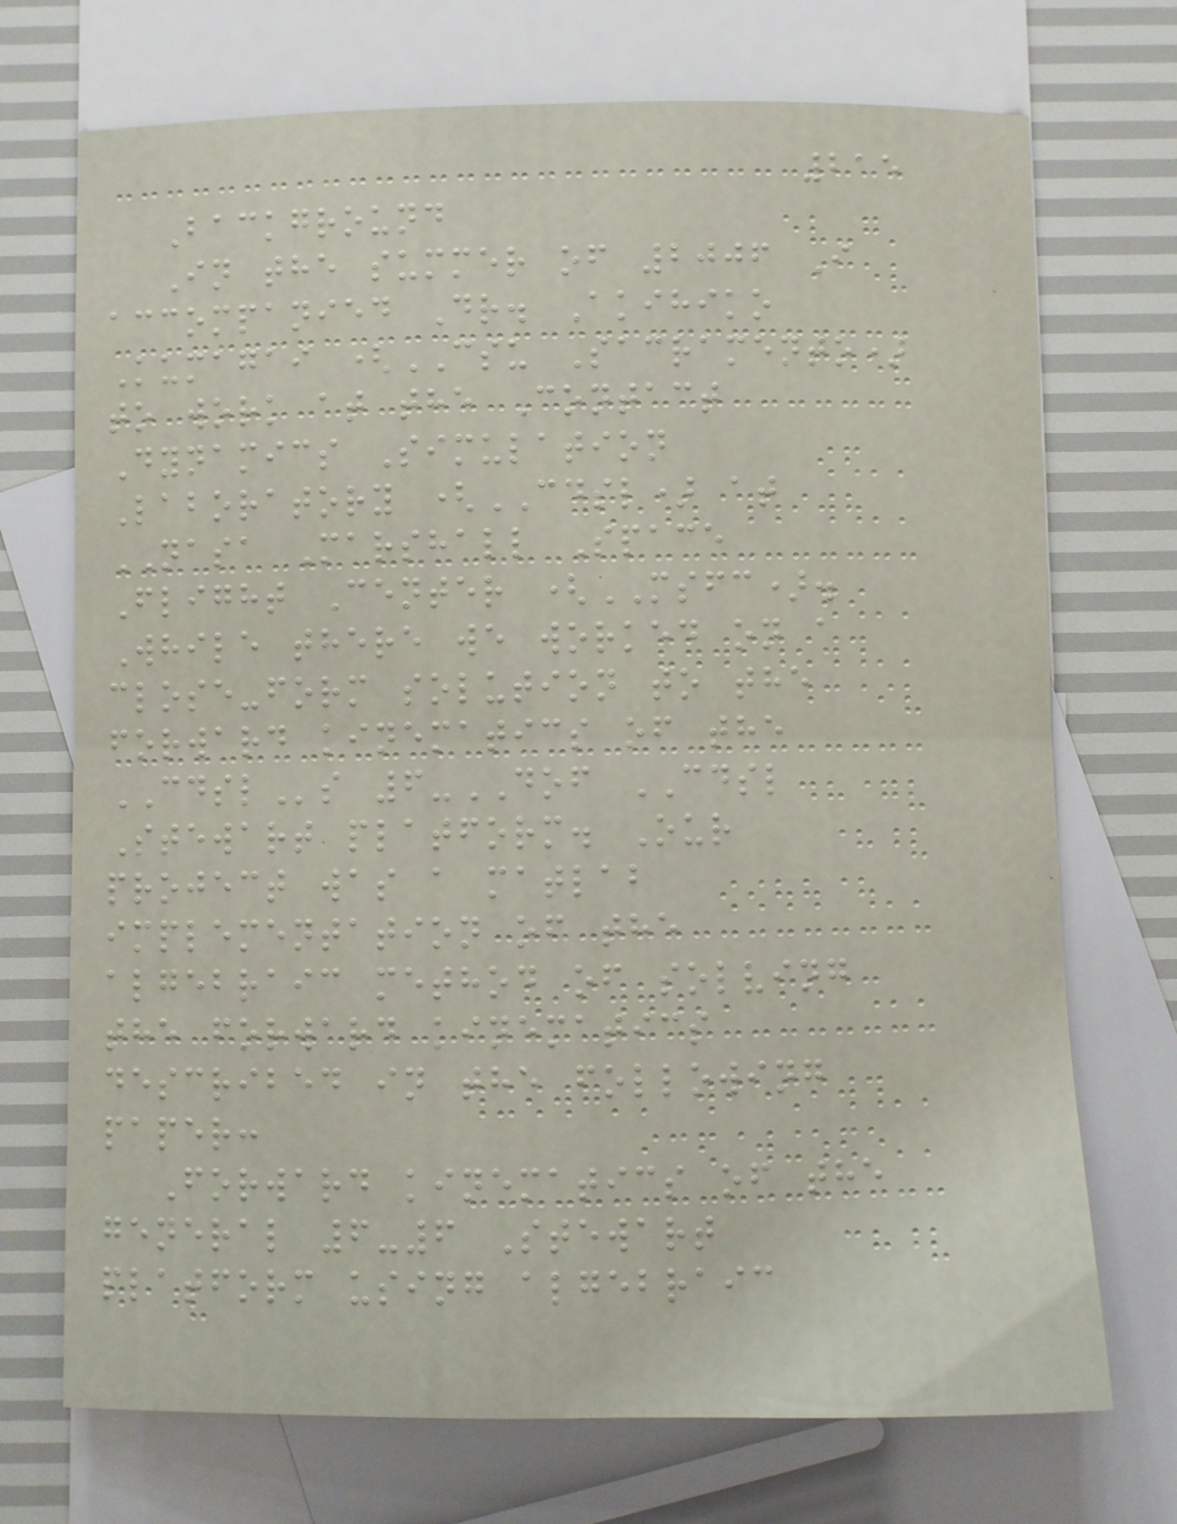215
Background
In the summer of 2006 I
accompanied Dr. Akihiko
Kumagai (CSU Sacramento)
to work at the Contact
Dynamics Simulation
Laboratory (CDSL) at
NASA Marshall Space
Flight Center (MSFC).
While there we worked on a
close-form solution to the
forward kinematics of the
CDSLs 6-DOF CDSL
Stewart platform. Our
project was a matlab
implementation of the
algebraic method of solving
the forward kinematics
described in the following
paper:
Forward kinematics of the
general 6-6 Stewart
platform using algebraic
